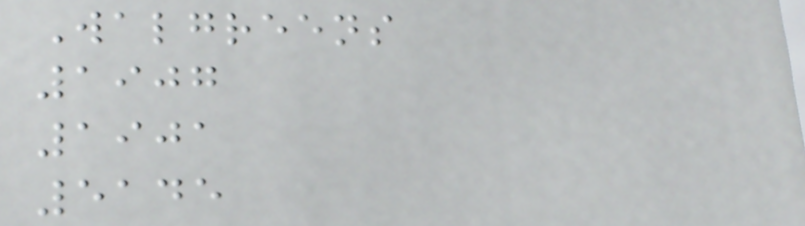Walgreens
1907
1901
5145
